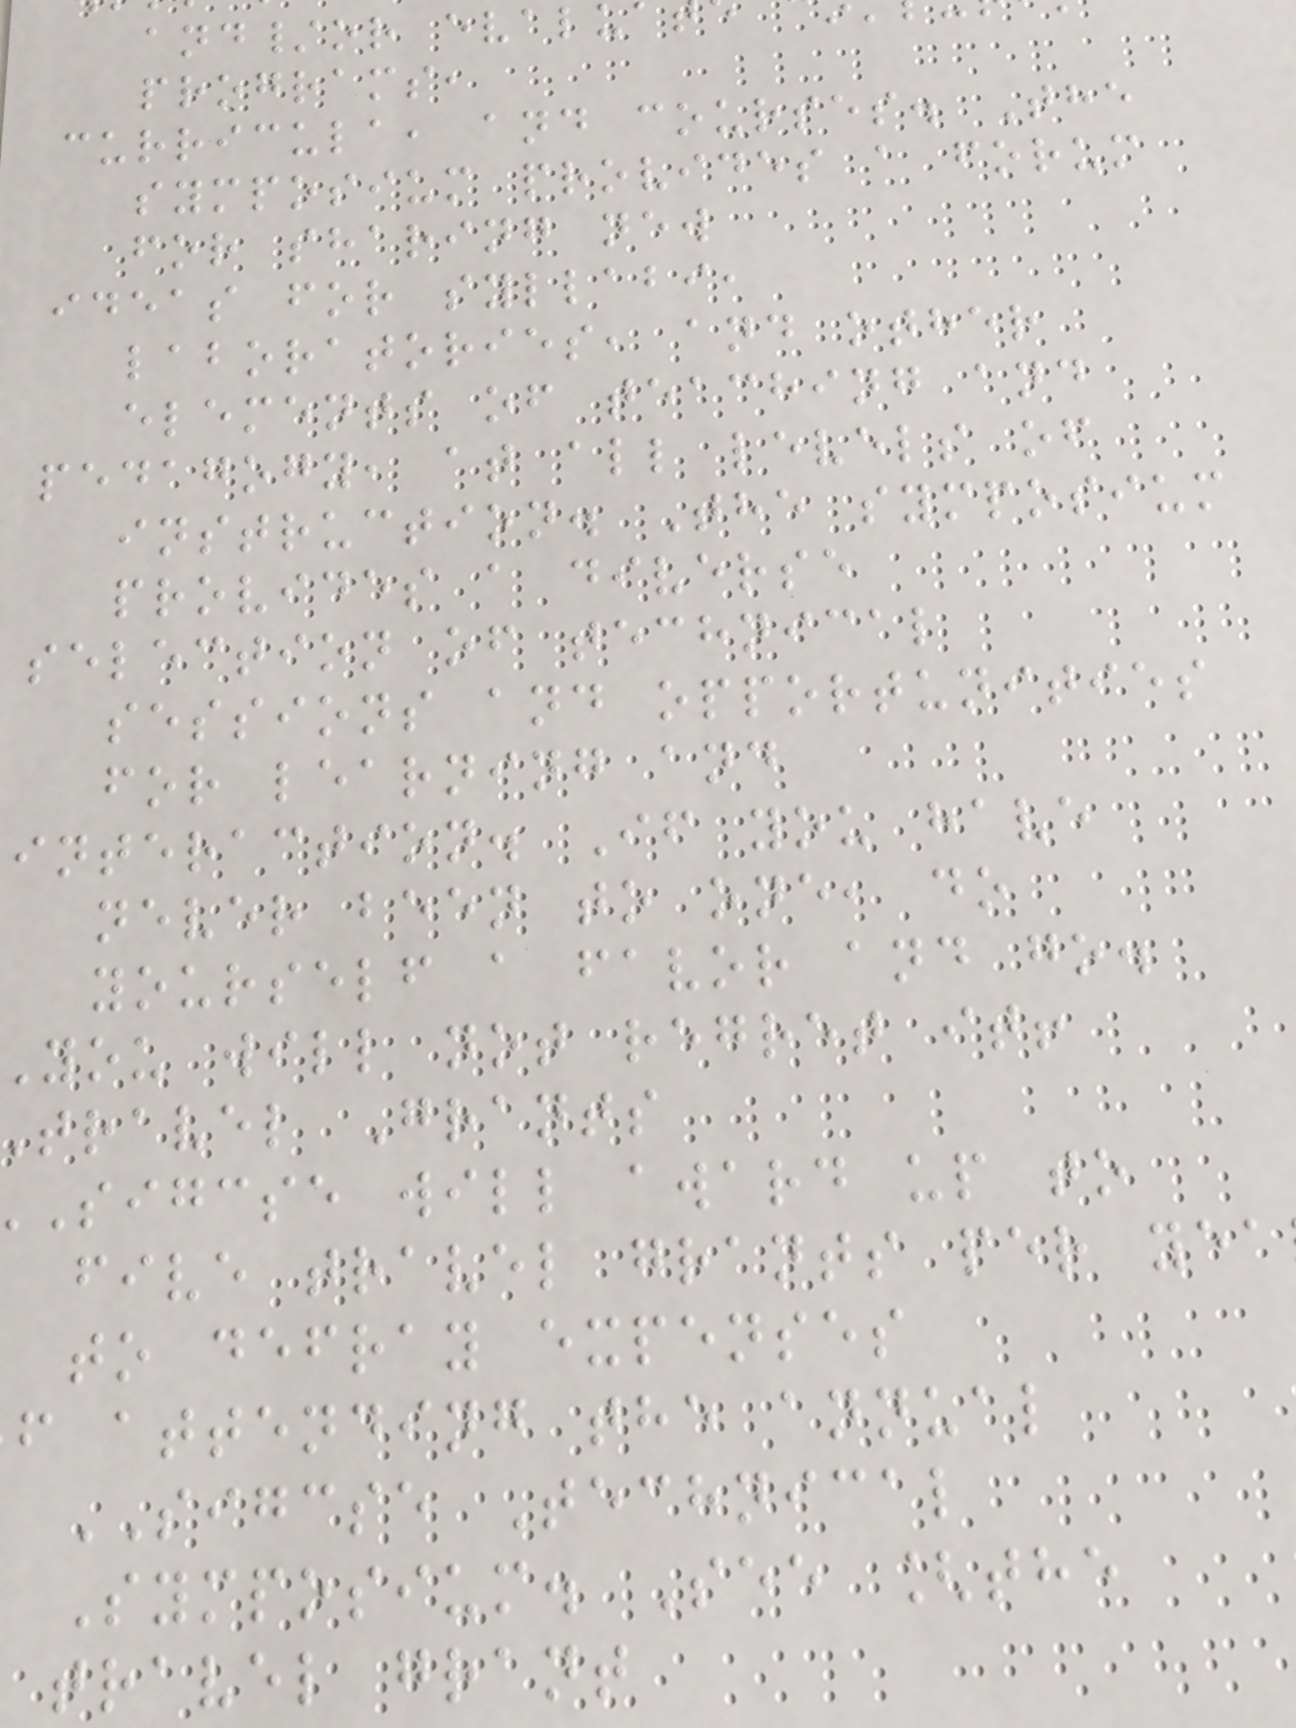and/or evalu
programs,
curricula, and courses. The
symposium provides a forum
for sharing new
ideas for syllabi,
laboratories, and other
elements of teaching and
pedagogy, at all levels of
instruction. The symposium
provides a diverse
selection of technical
sessions and opportunities
for learning and
interaction. If you have
never been to one, do
yourself a favor and go.
you will not regret it!
travel Grants
sigcse will award up to
five travel grants per yea
to defray expenses
f attending the annual
SIGCSE Technical
Symposium. See [the
travel grant
